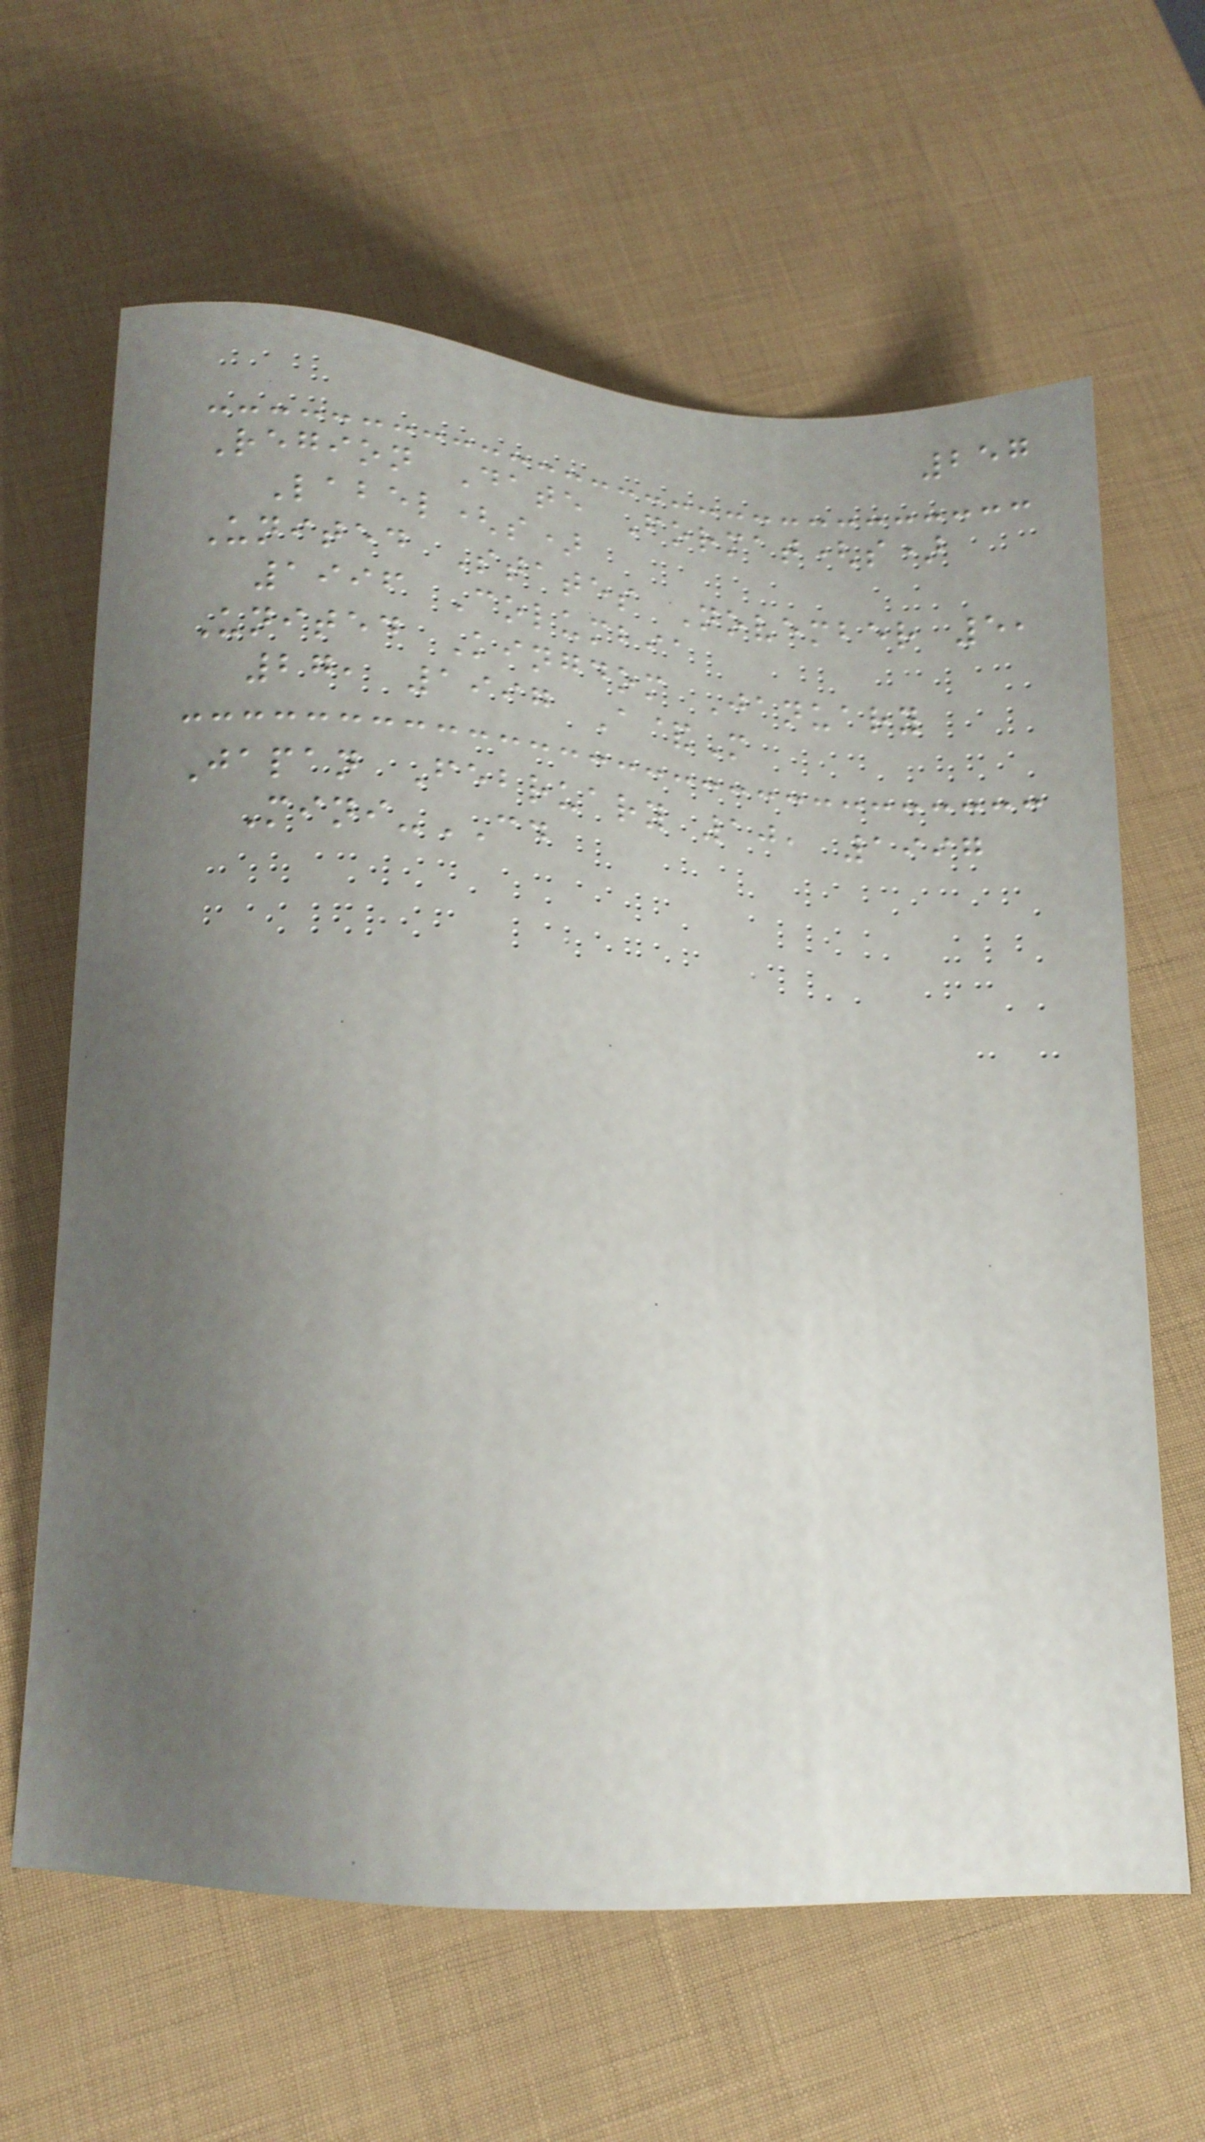257
Region Date Format(s)
Label(s)
United States November 5,
1996 Columbia
United Kingdom January
27, 1997 A&M
Japan February 10, 1997
Mini-CD
